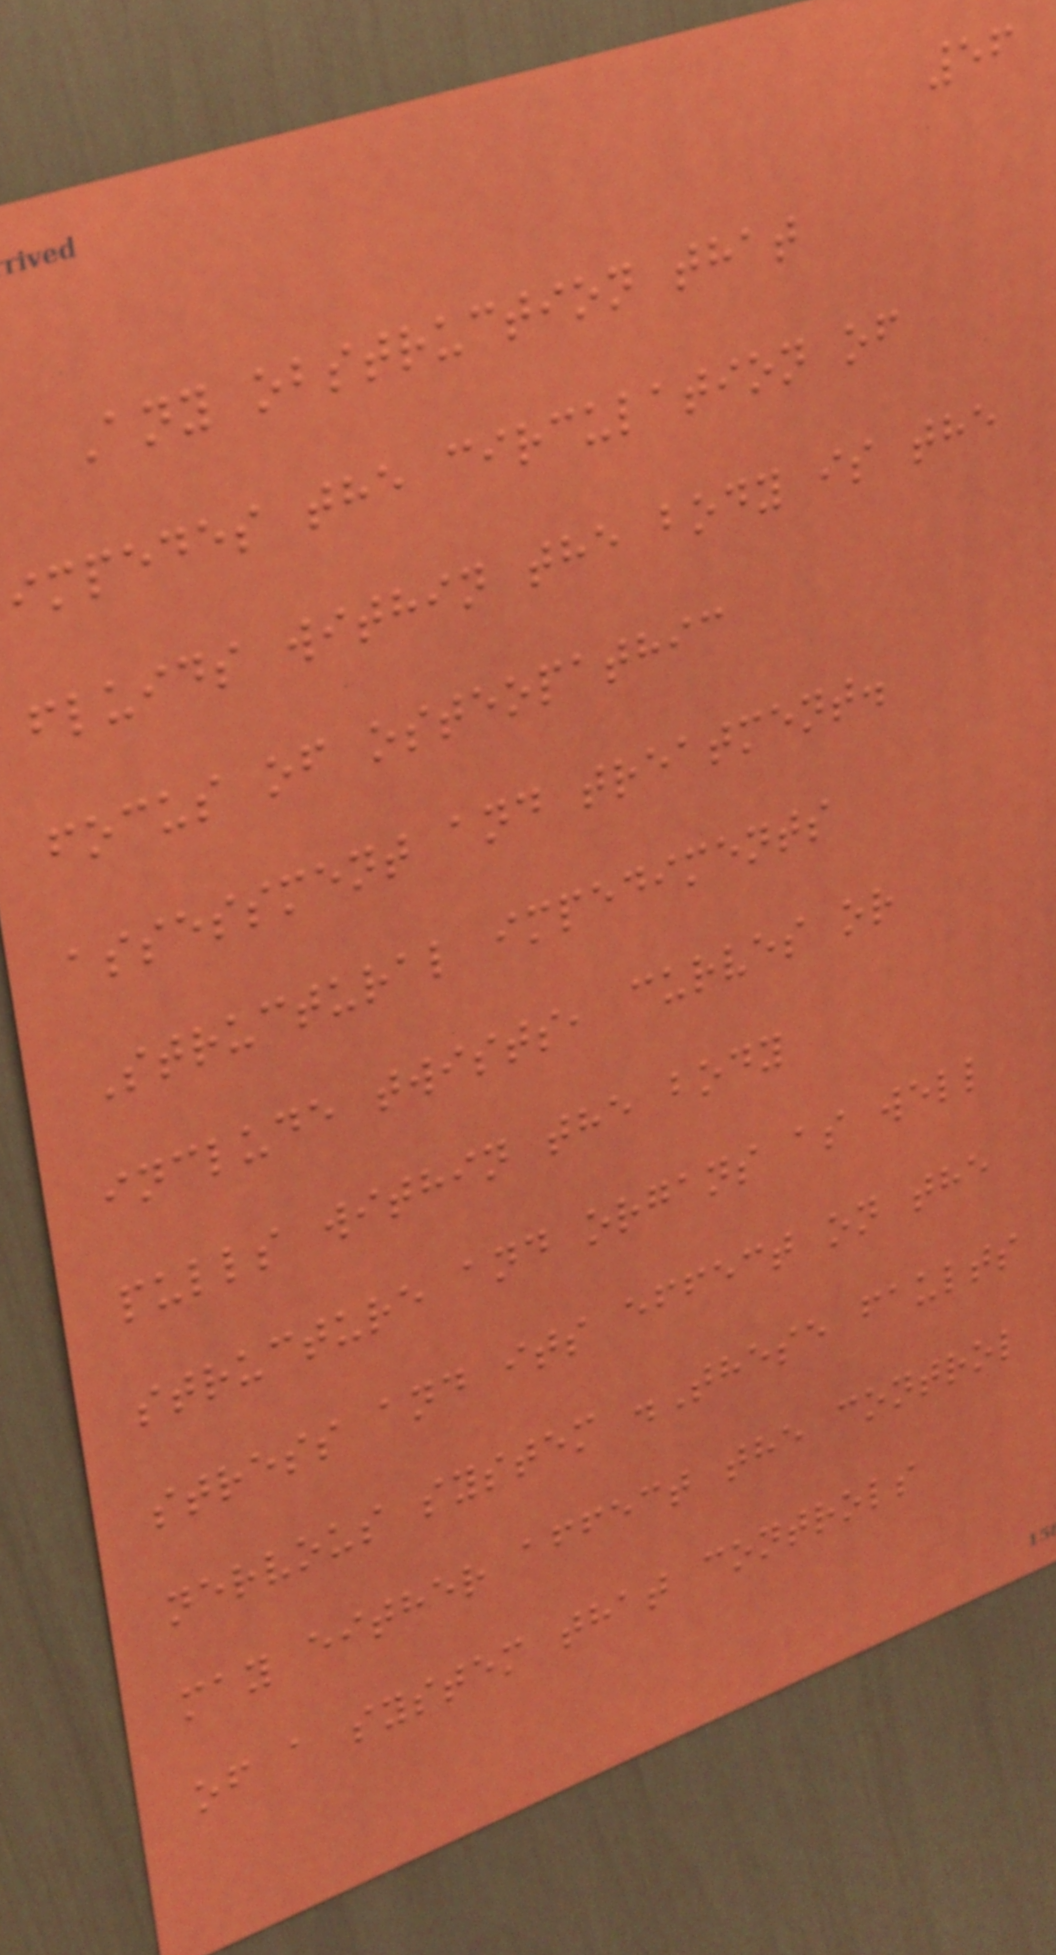56
Any obstruction that
impedes the circulation of
fluids within the body is the
focus of osteopathic
assessment and treatment.
Structural impediments
include twists, curves or
pulls within the body
structure and organs as well
stress and its effect on the
nervous system .These faults
may either affect the control
of a system that controls
